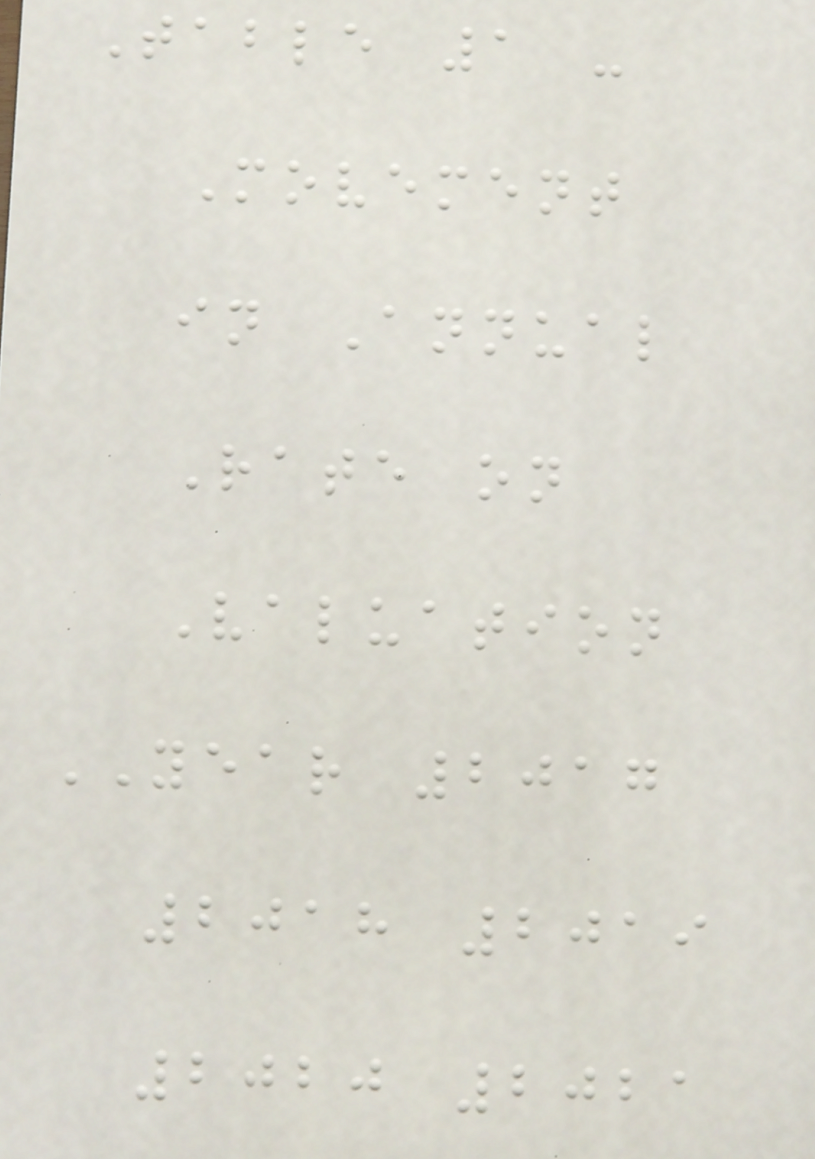Table 1 -
Movement
in Annual
Rate on
Valuation
YEAR 2017
2018 2019
2020 2021
